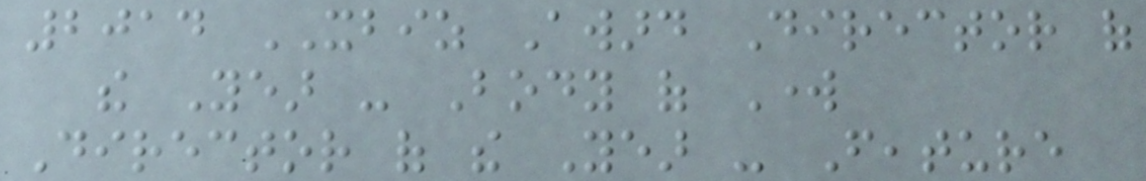2014 XBIZ Award Director of
the Year - Body of Work
Director of the Year - Feature
